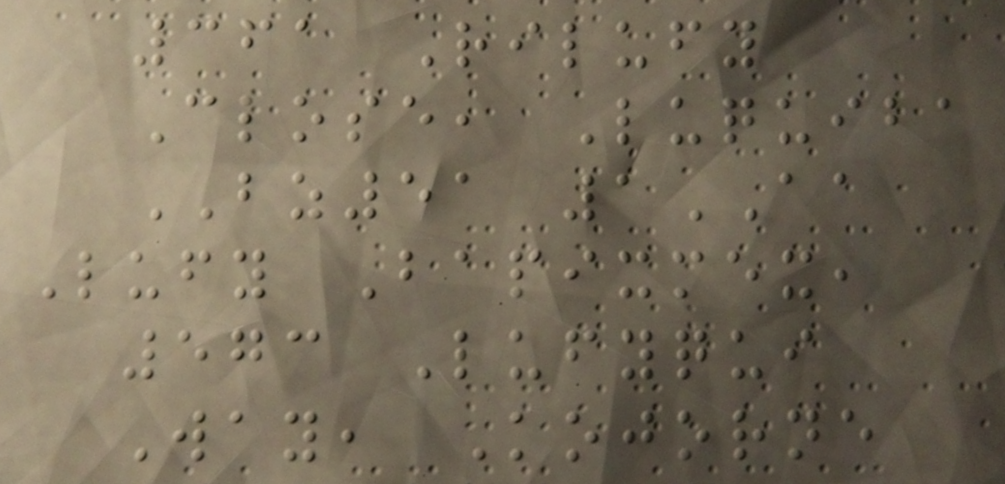361 Rilufy
Close, Luquiba
BZ51 1AA
Lufy Bapixmex,
573 Lufyqui
Way, Kojorne
